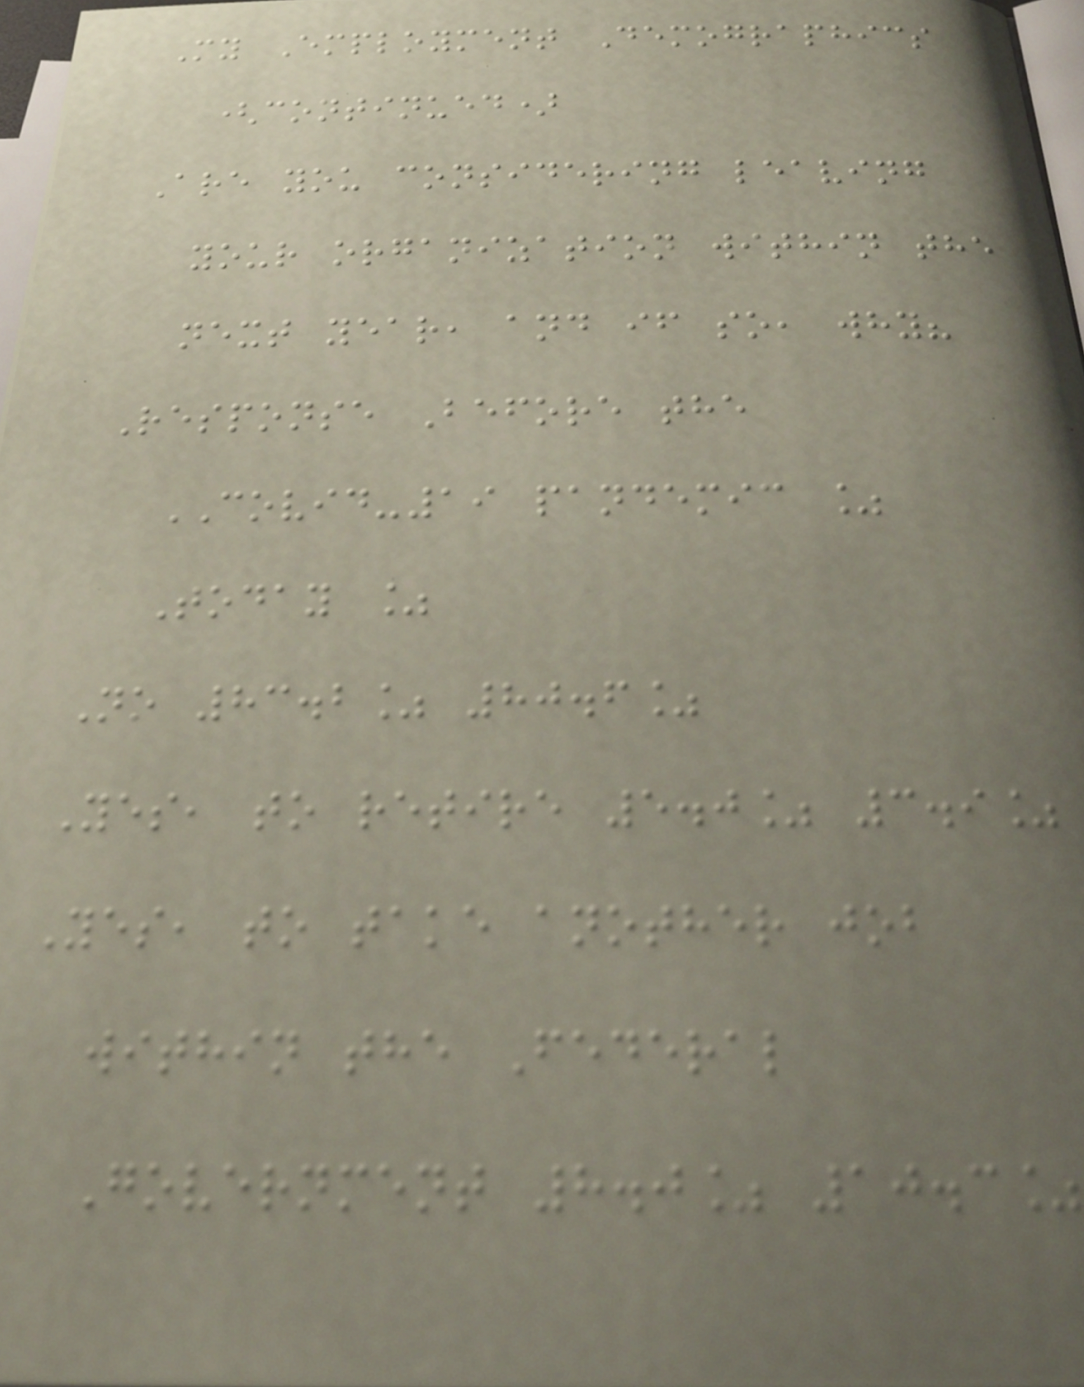My Employment Demographics
(continued)
Are you considering leaving
your organization within the
next year, and if so, why?
Response Before the
COVID-19 pandemic %
Today %
No 83.2% 80.6%
Yes, to retire 5.0% 3.9%
Yes, to take another job
within the Federal
Government 8.0% 10.3%
